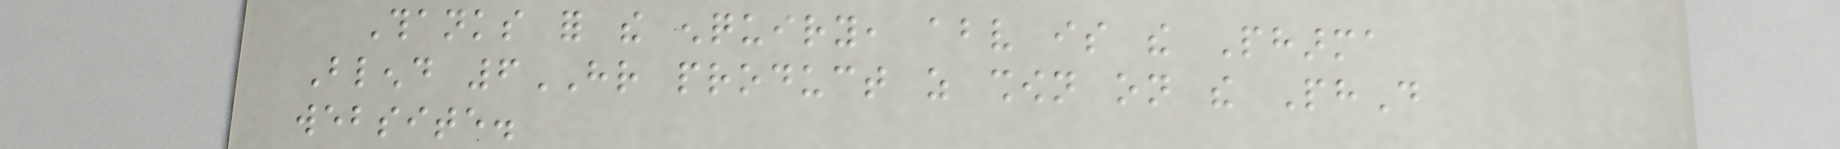Thanks for the enquiry, above is the Pharma
Blend 6HR product as shown on the PhD
website.
